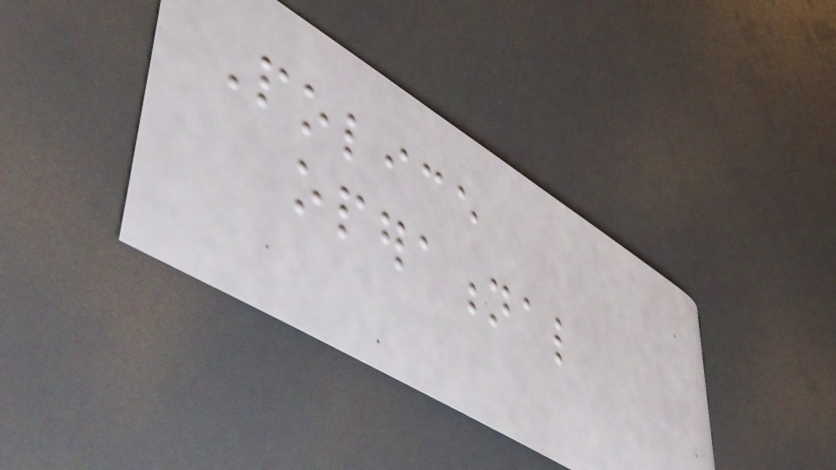Police
operational
